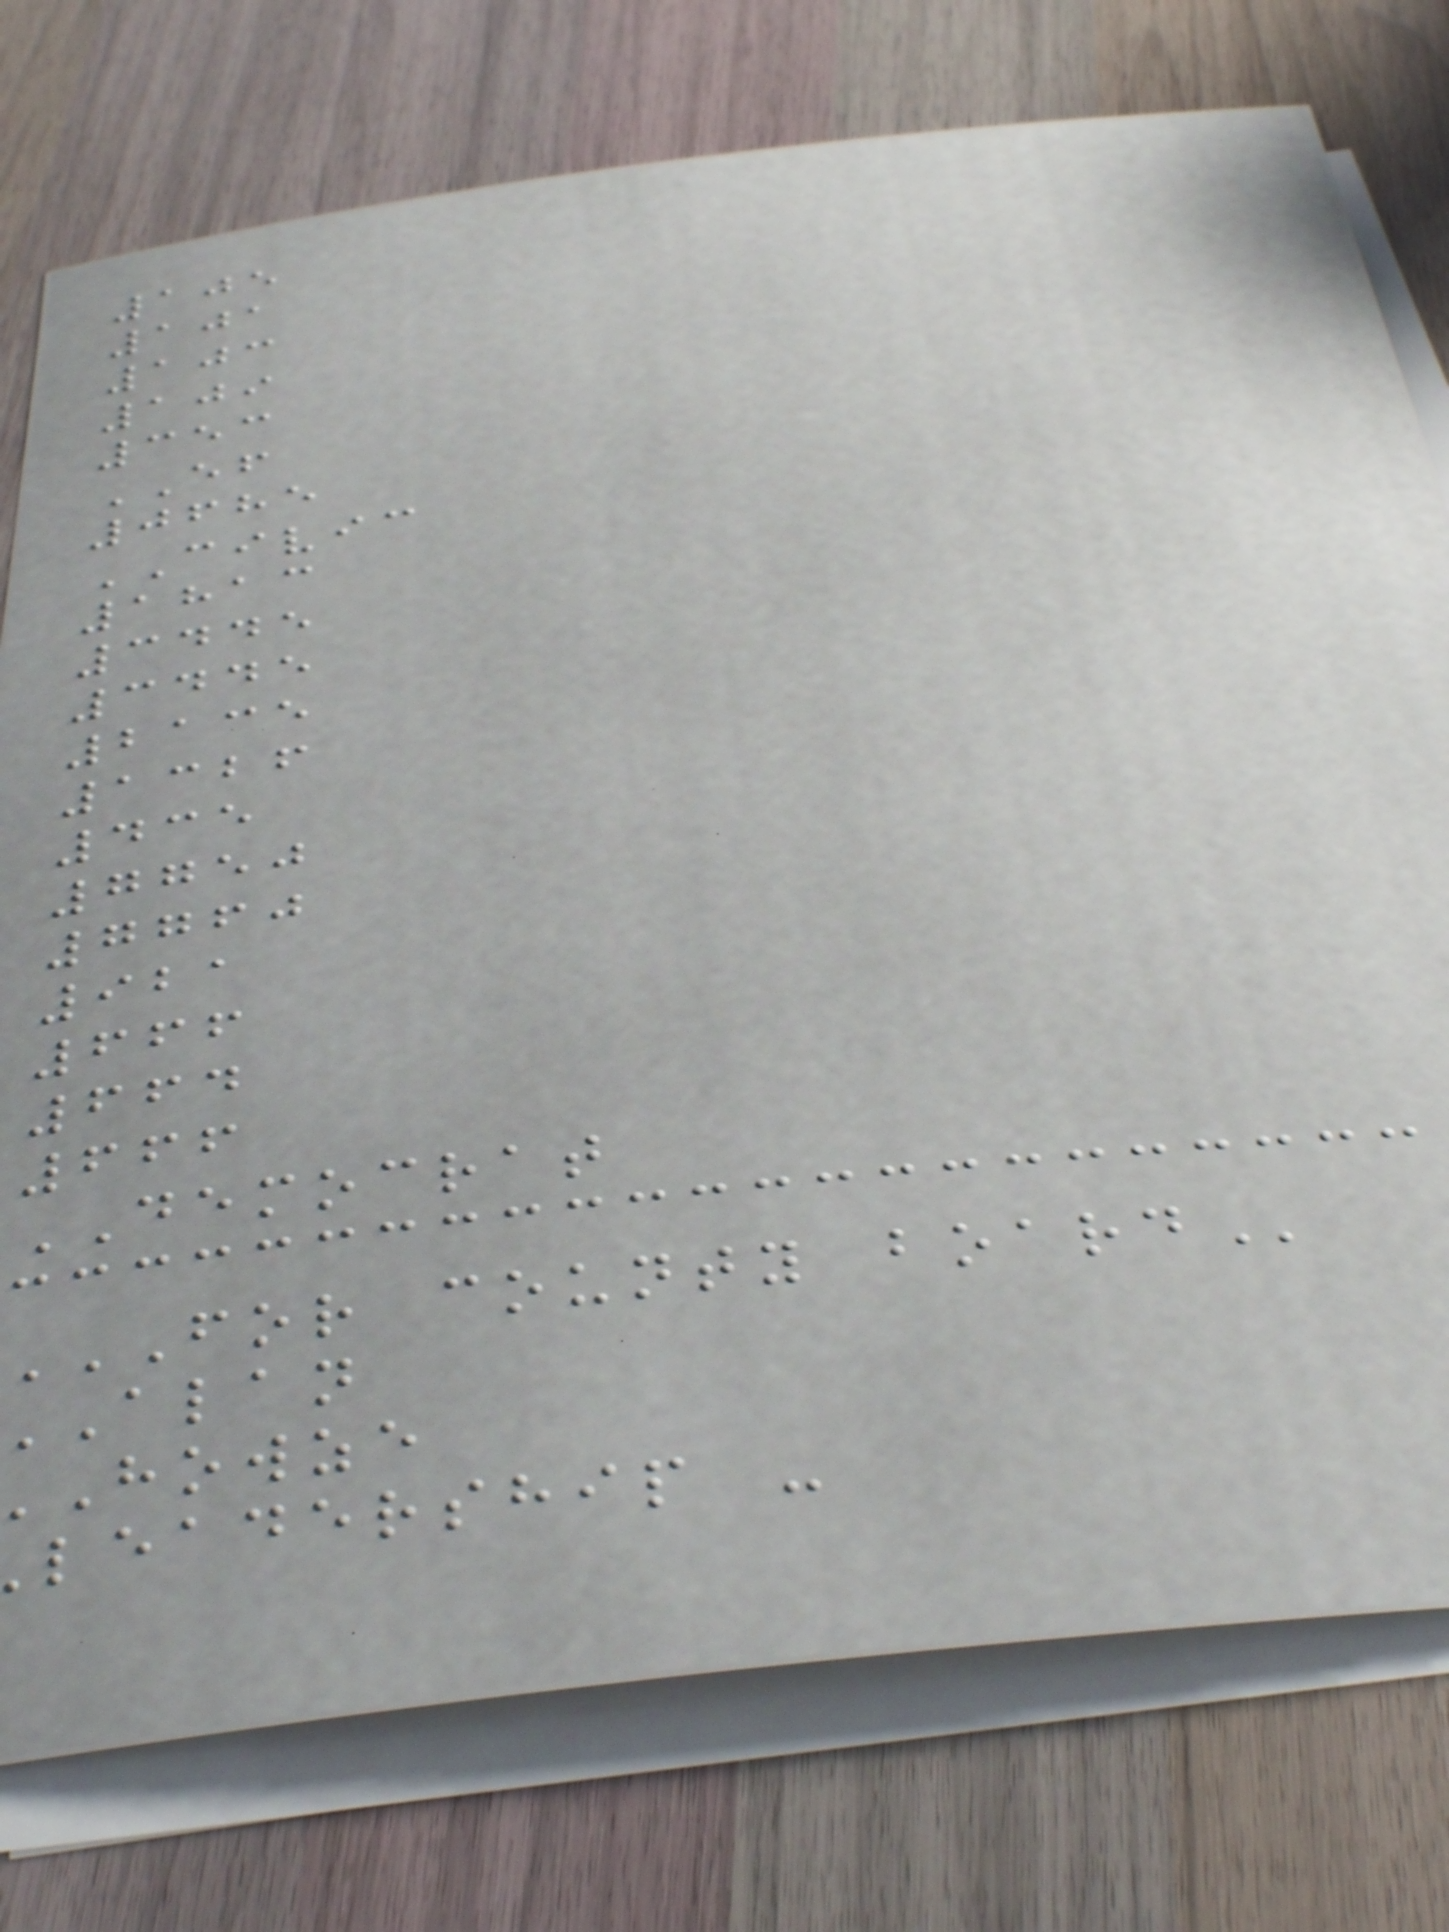105
101
103
109
353
EF
0685
CIVIC
1813
3445
3445
2135
1326
435
7750
7760
921
666
664
666
DEMOCRAT
FOR COUNTY BOARD
alan
howze
leadership -
